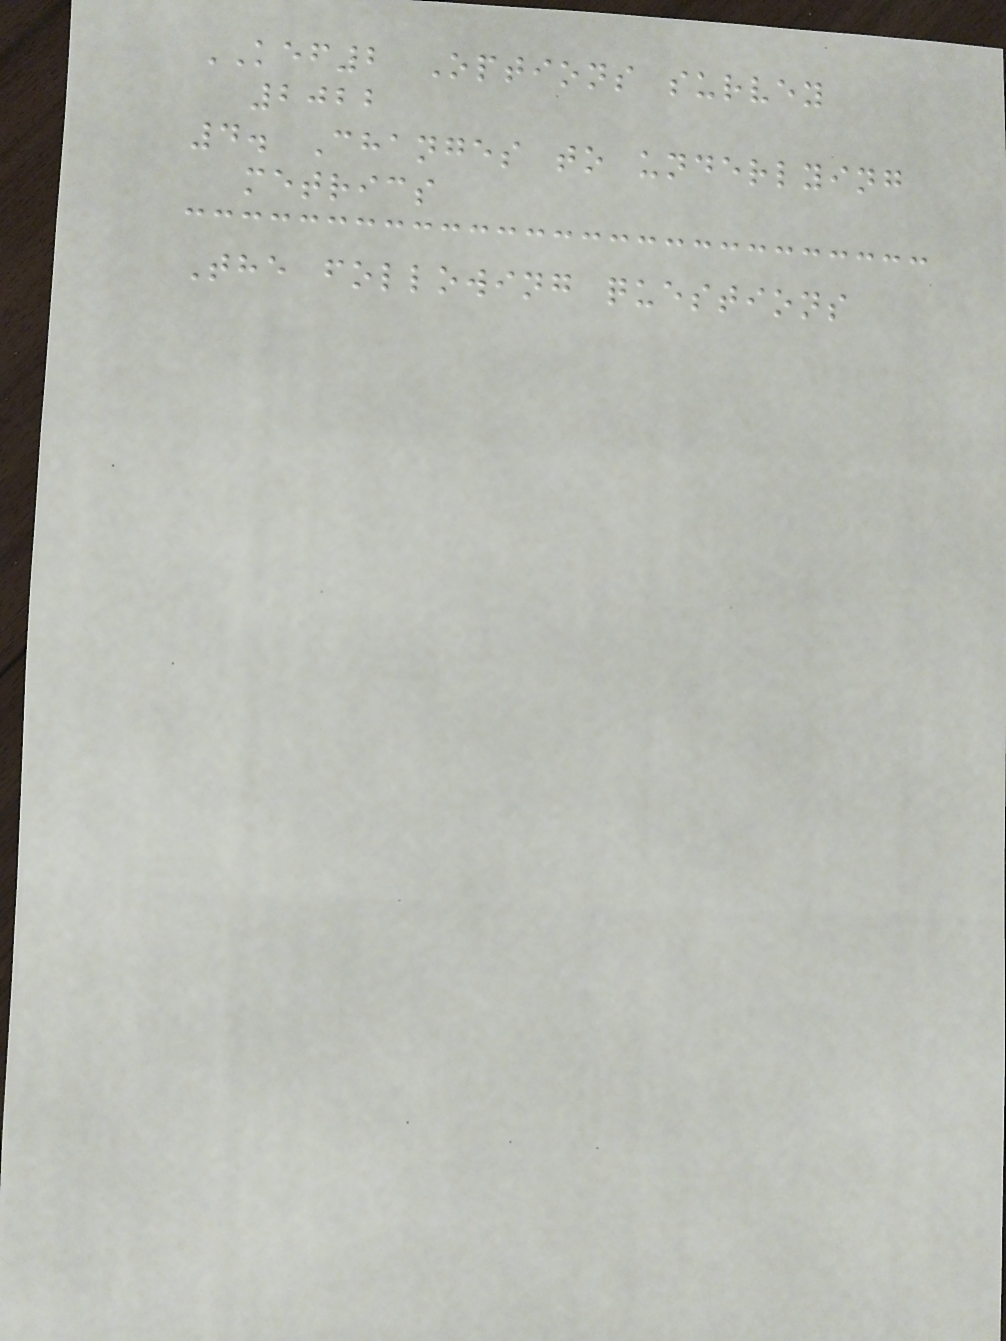KEF2 Options survey
2022
4. Changes to underlying
metrics
The following questions
